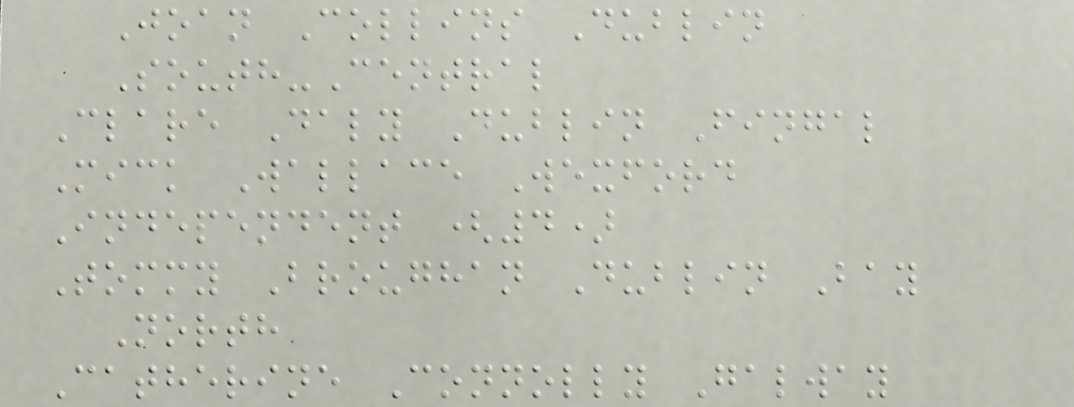Joan Collins Dublin
South-Central
Clare Daly Dublin Fingal
Mick Wallace Wexford
Independent (4)
Tommy Broughan Dublin Bay
North
Catherine Connolly Galway
